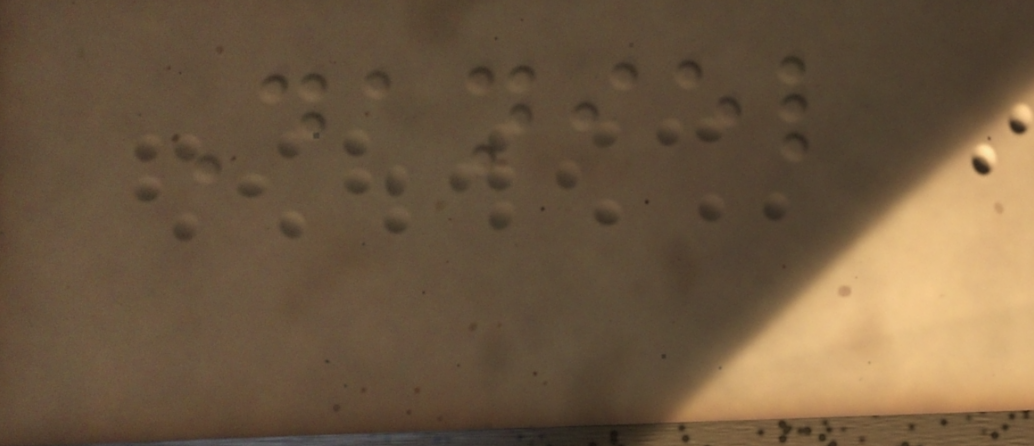Daniel
